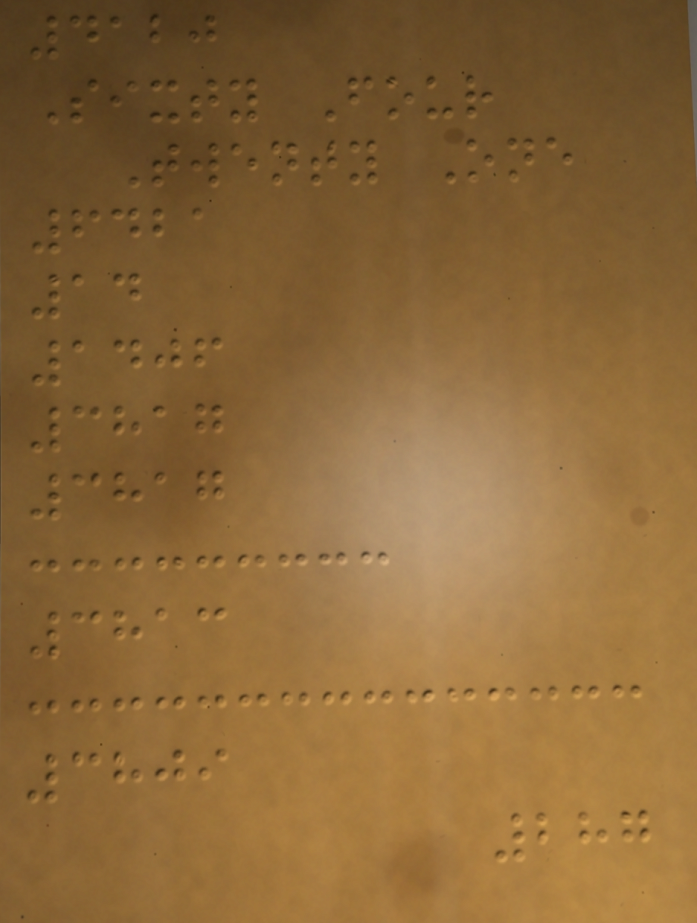4120
Sixty Four
Twenty One
6421
14
1406
3817
3817
3813
3809
287
